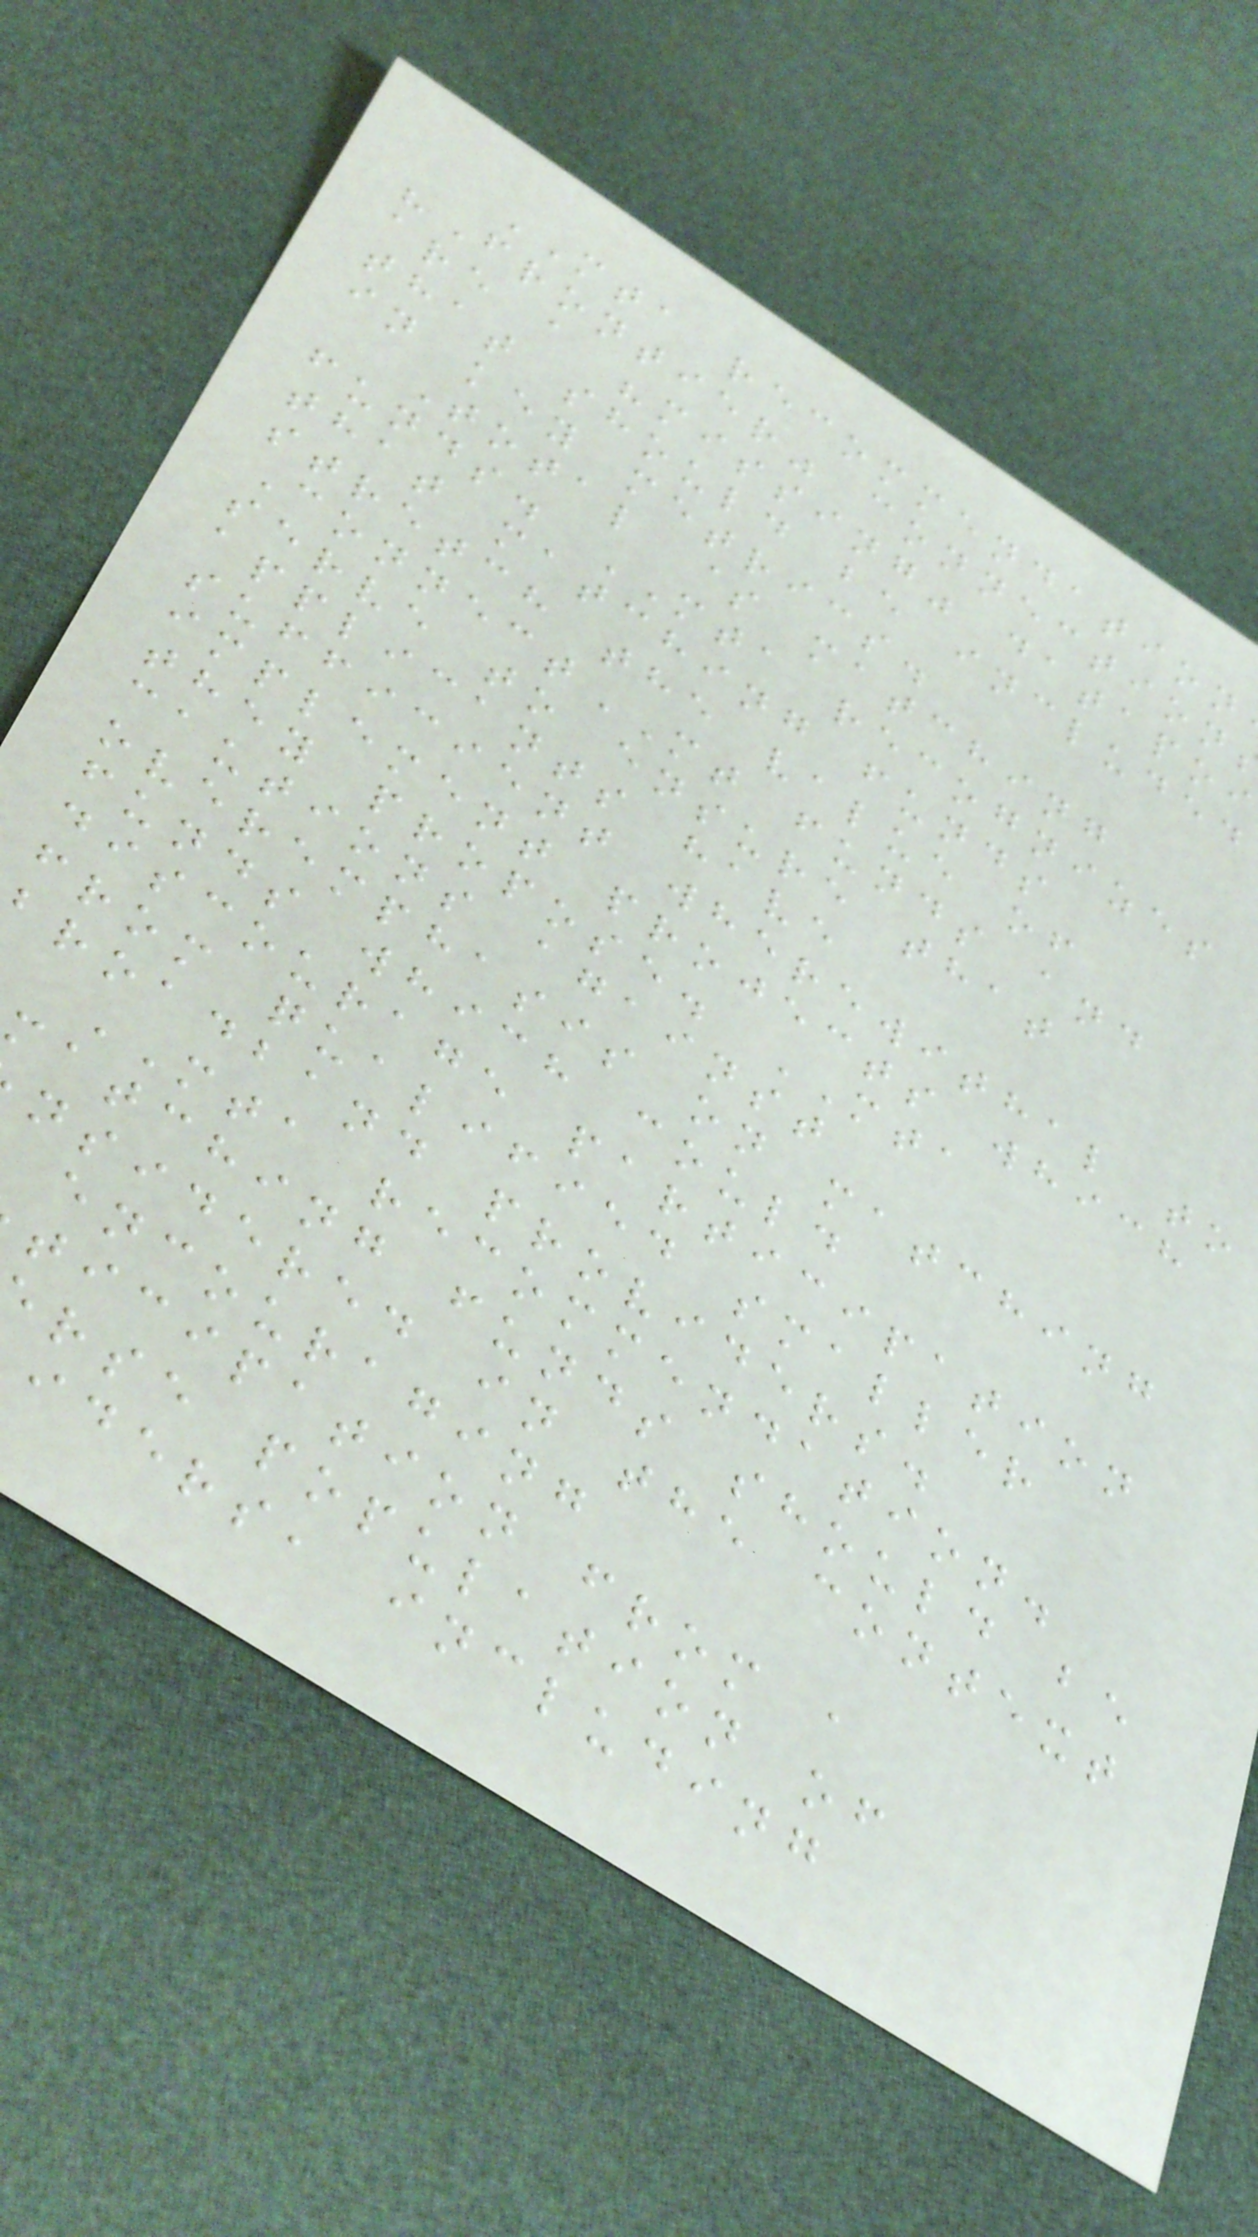MTA recommendation
"Frontier" connection
are a "missing" datapoi
that should be included
in key metrics.
Total $ matching
funds. MTA recognizes
that matching funds
stretch the value of
ConnectMT funds and
serve to ensure that
applicants have
sufficient wherewithal to
implement projects which
they propose. MTA
cautions against
overemphasis on matching
funds which could
discourage participation
from qualified smaller
broadband providers.
MTA recommendation.
matching funds should be
nsidered in the context
encouraging
ticipation from a
rse population of
iders, including
